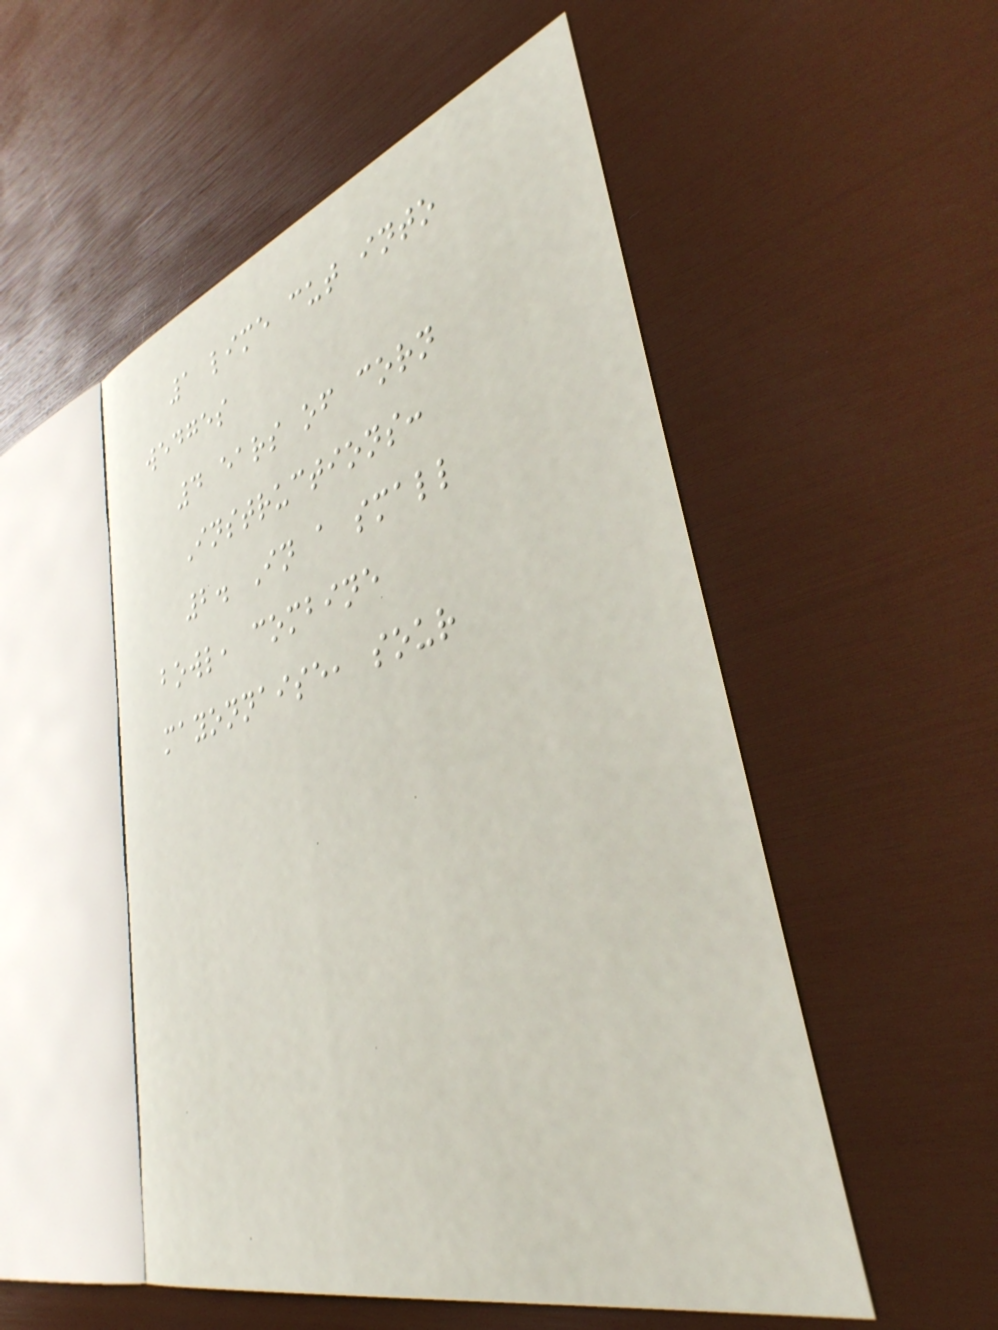1 lime cut into
wedges
4 ears of corn
Instructions:
2. In a small
bowl, combine
mayonnaise, sour
